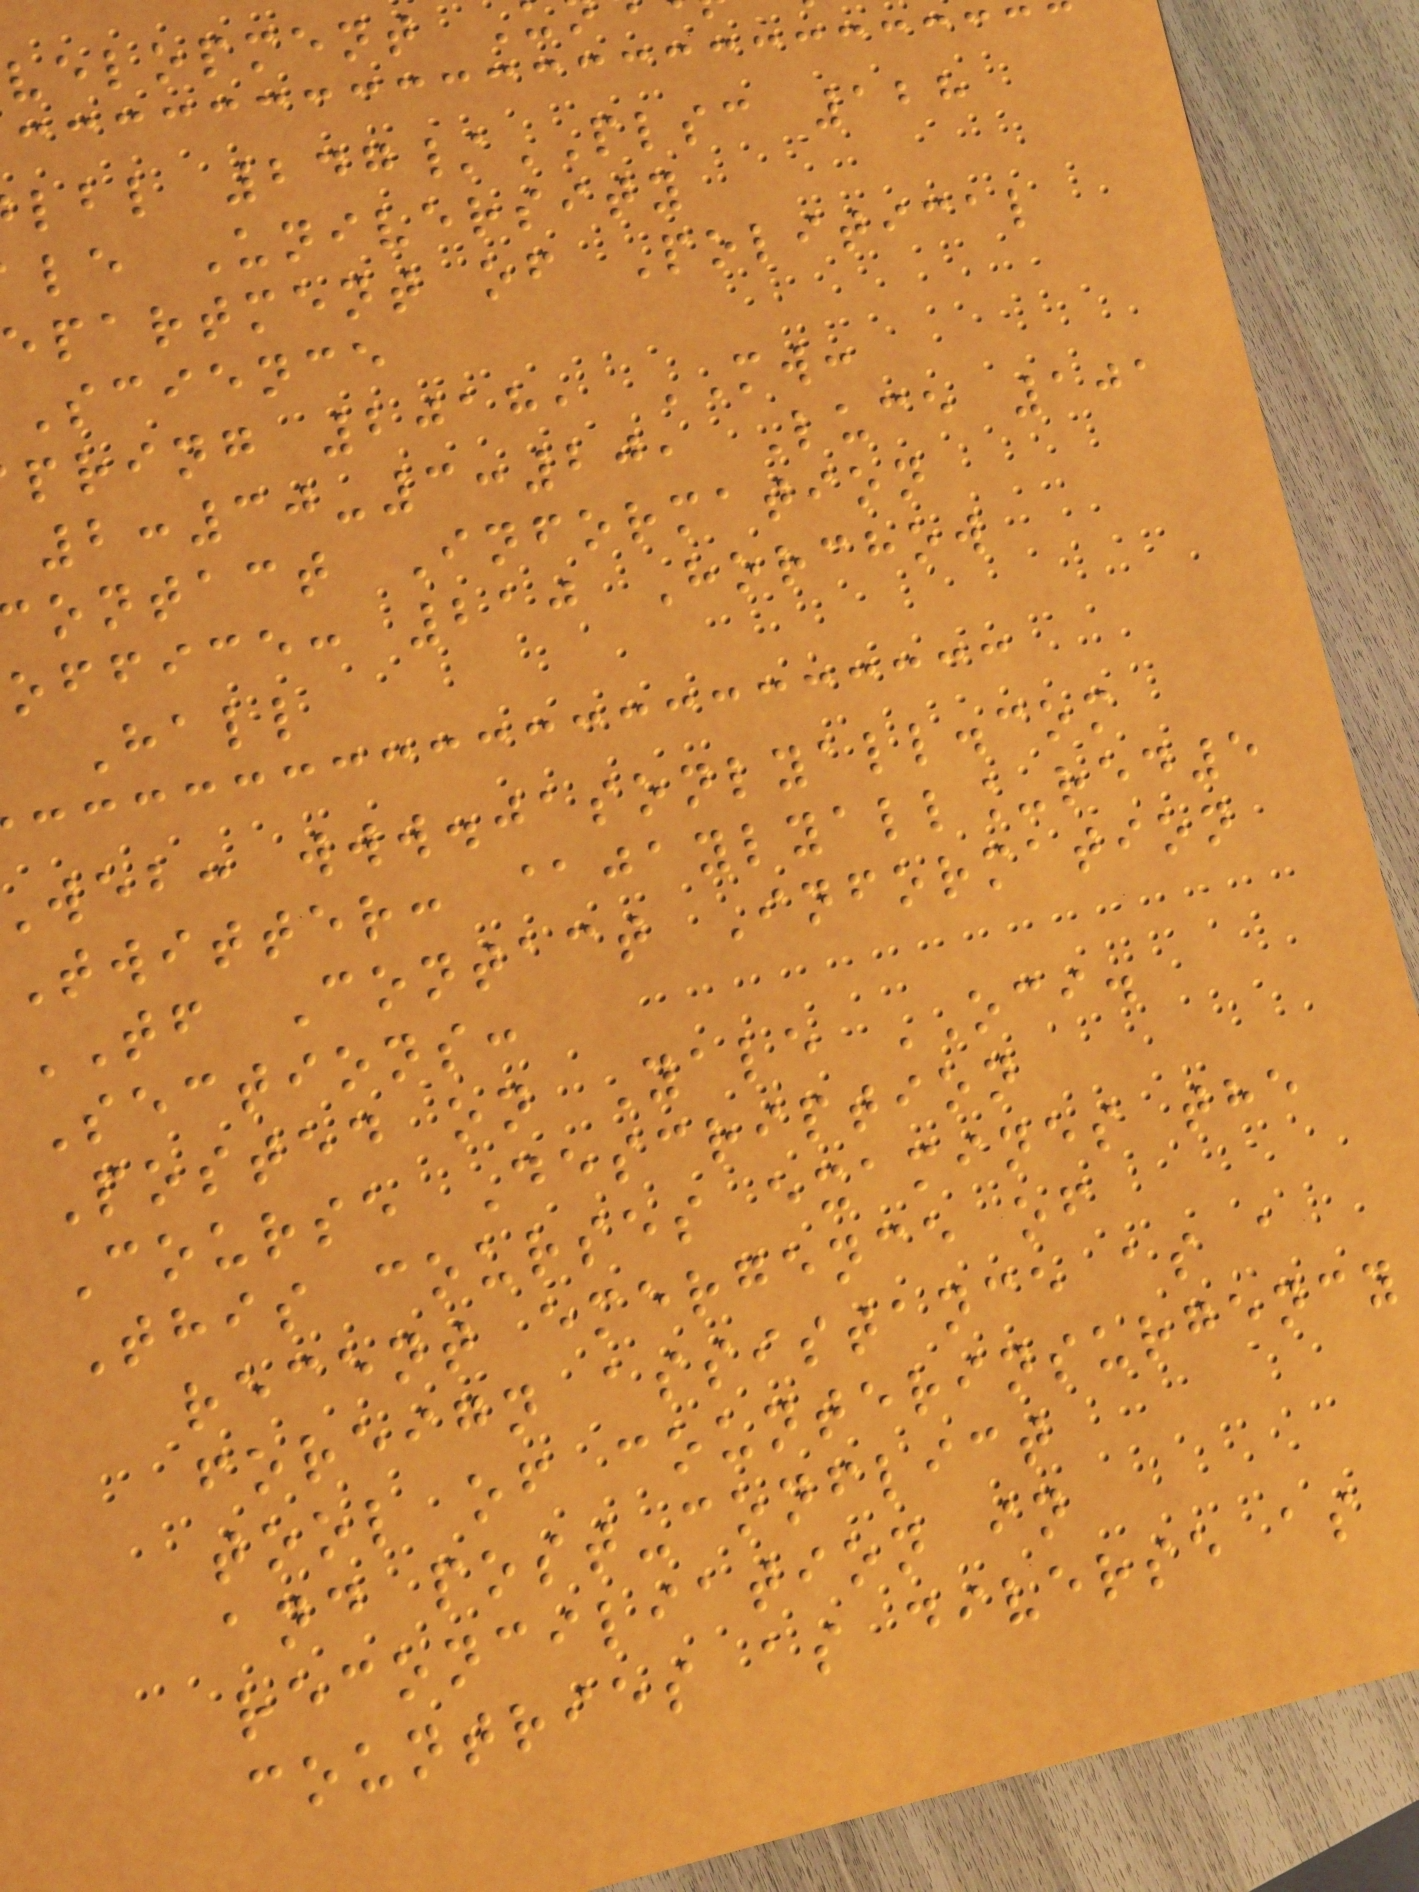velopment
lbl 247/PLSC 128
le University
epartment of Political
Science
pring 2018, MW:
2:30-3:20, Luce 101
ontact Information
office: 210 Horchow
Hall
web: www.jasonlyall.com
Twitter: @jaylyall_red5
TF Contact Information
Sections:
Posted on Yale OCI.
Course Description
This courses examines the
recent emergence of
foreign assistance as a
tool of counterinsurgency
and post-conflict
reconciliation in
countries as diverse as
